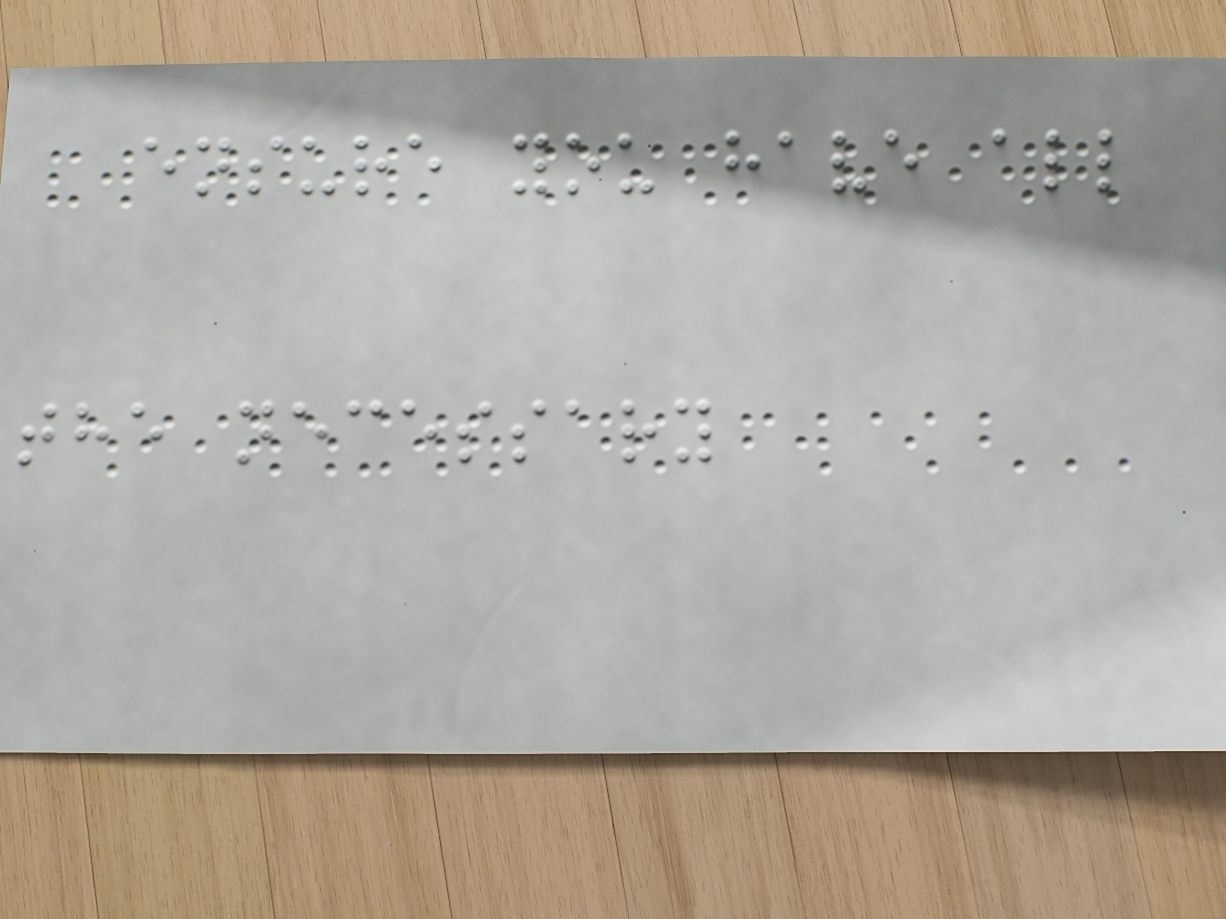ensure you have all
the necessary
